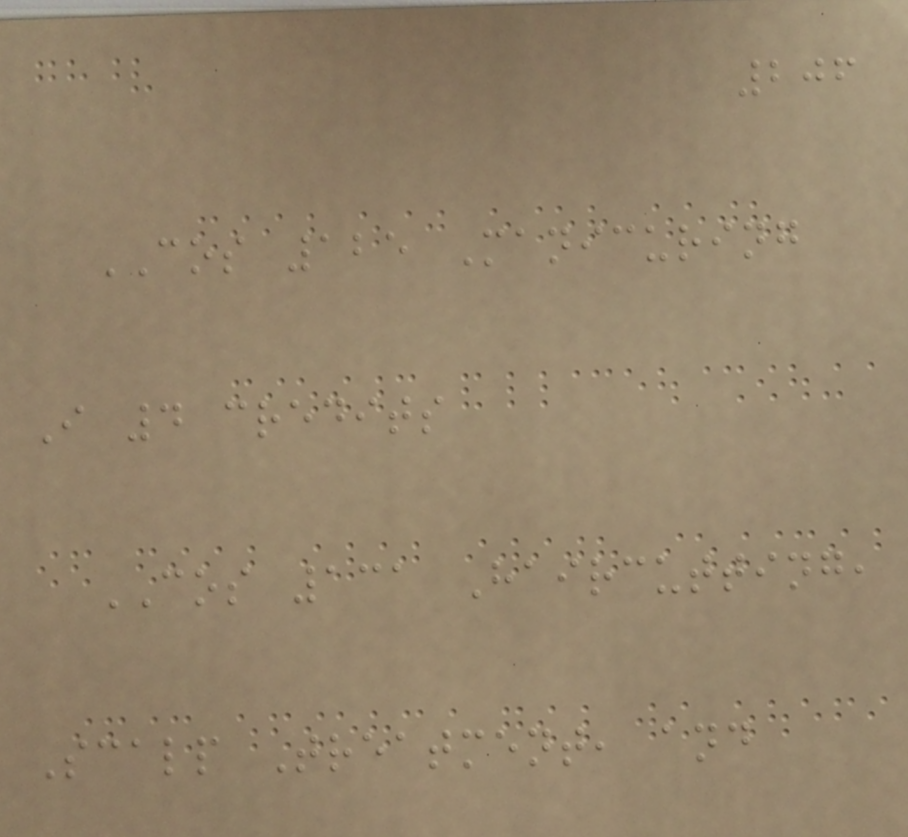206
COS 125 Manicuring
I 4 credits
COS 131 Haircutting,
Scalp Treatment, and
